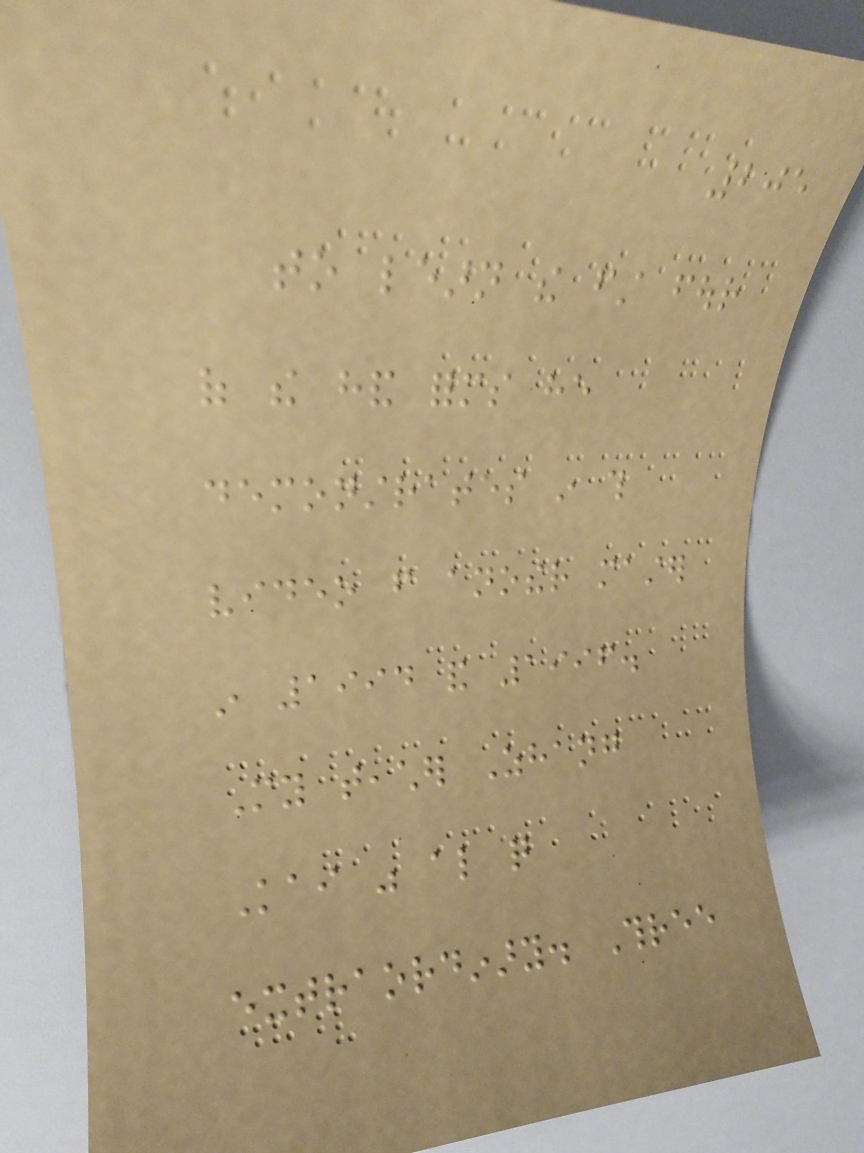205
to learn the first four
of the hand forms he
demonstrates in this
video from another master
in 1994 and 1996.
My teacher Zhang
Kai was also quite
extraordinary. Three
